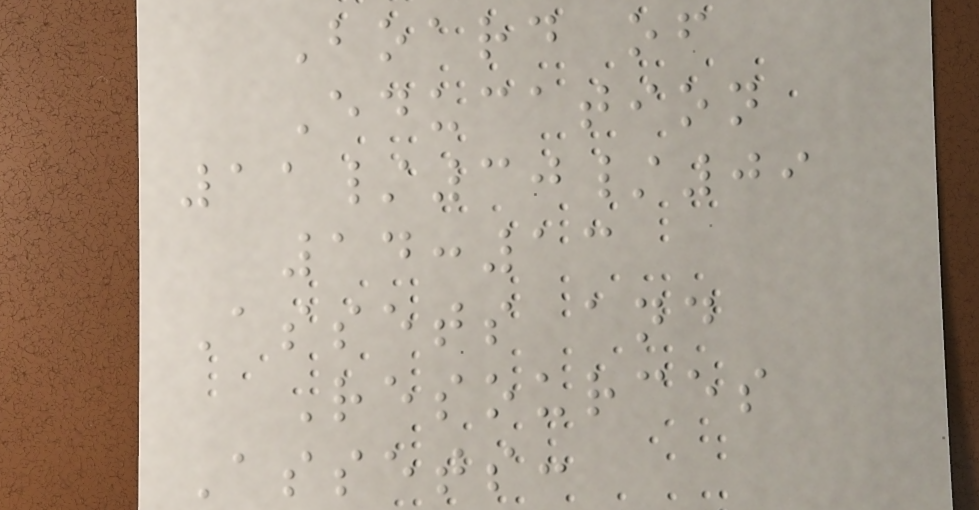Board of
Education
11/30/09
14:13
Assets and
Resources
Assets:
